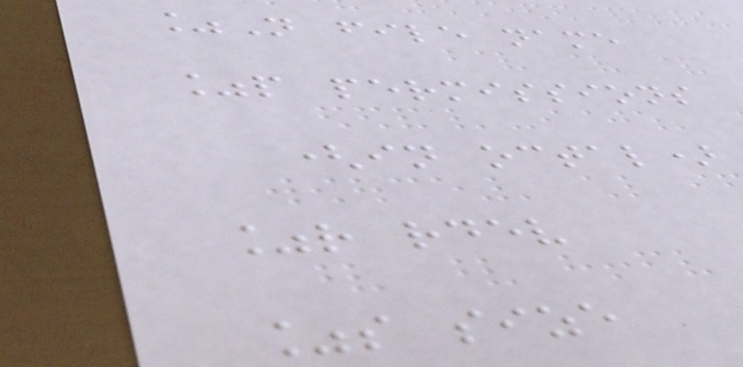%N file name
%p permissions
(in octal)
%r rdev
%s size
